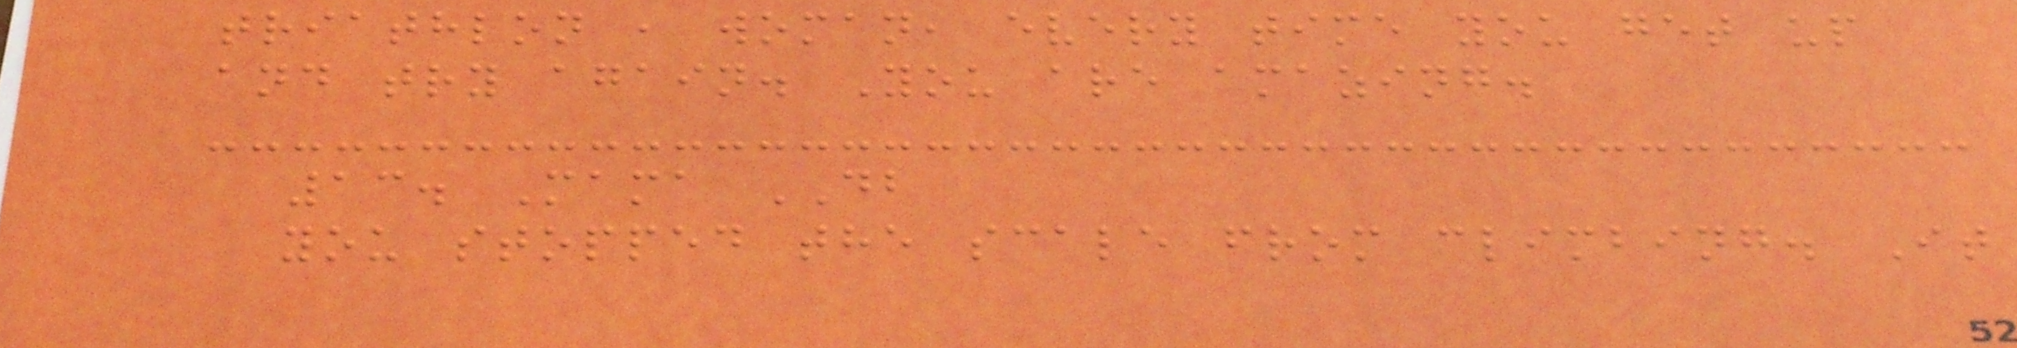triathlon , woman, every time you get up
and try again. You are amazing.
13. Mama DB
you stopped the scale from climbing. It
